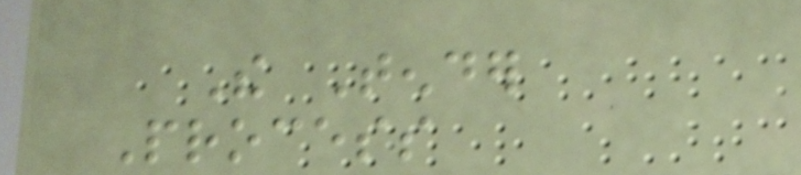The Tender
Process
